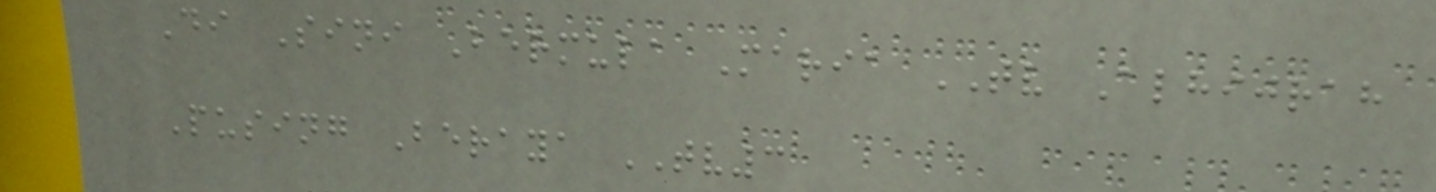Di Sini Bermula Maria TV Alhijrah
Pusing Beraya TV3
